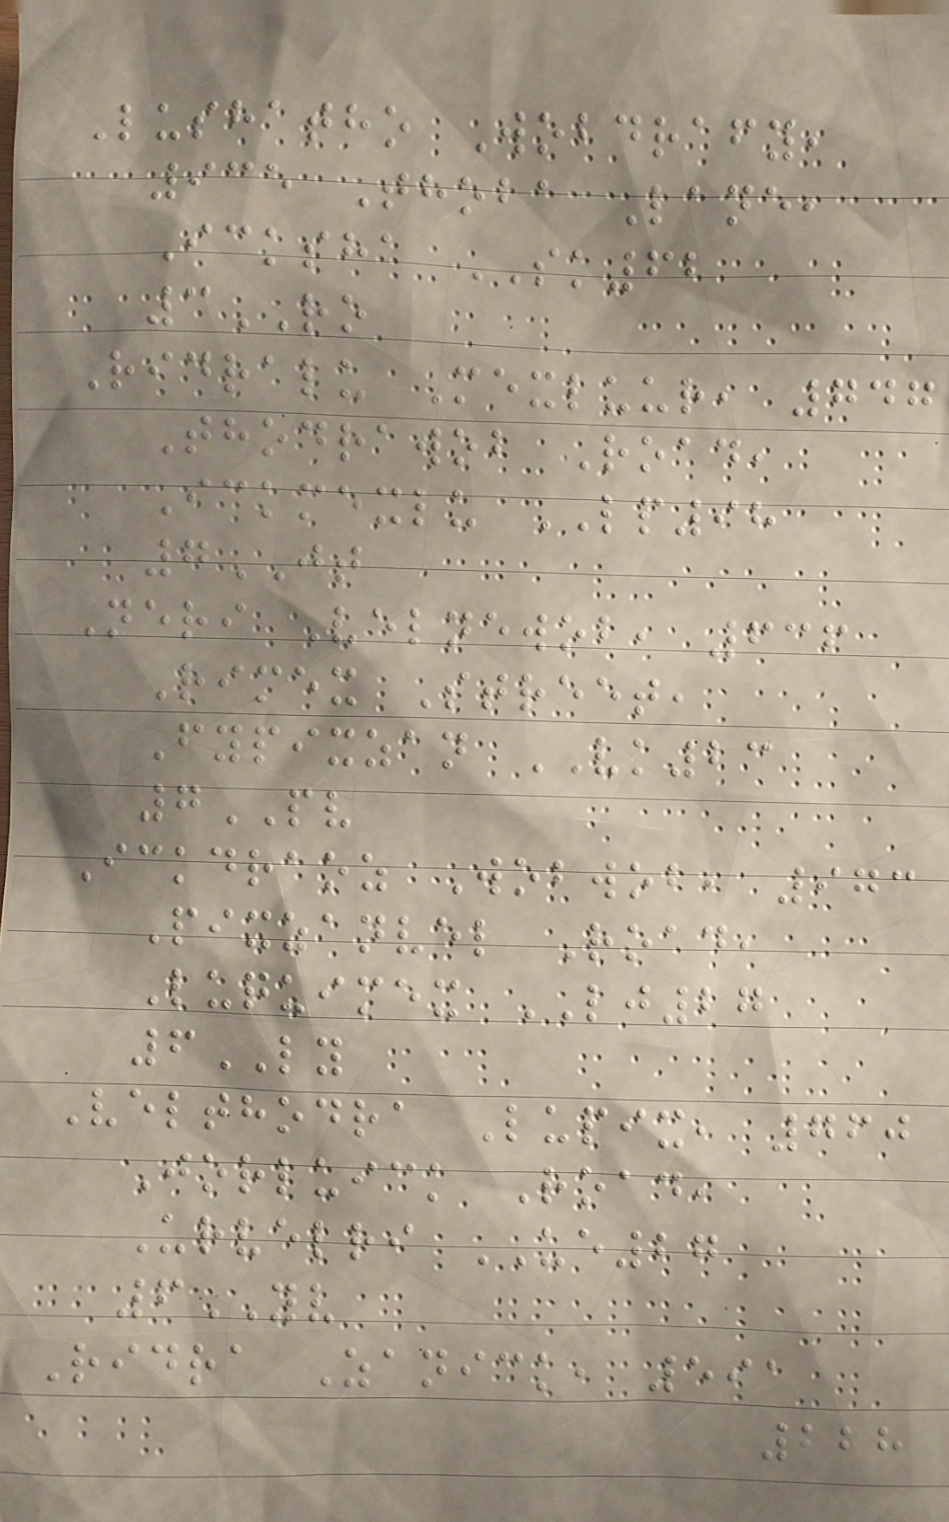Lushatho Wobdrafy,
935 Thoba Lane,
Icksha SK62
3RO
Ridralu Mexluur, 747
Thodrawob Road,
Ickmexlu LP98
7JT
Neri Velnewob, 636
Rimex Street,
Fypixzan VK23
7PV
Ickdraoz Wobwob, 973
Pixzanvel Road,
Luquimex LJ27
6LY
Velthodra Lupix, 760
Jorluick Road,
Urvelri UE27
6YV
Ridra Zanick, 591
228
